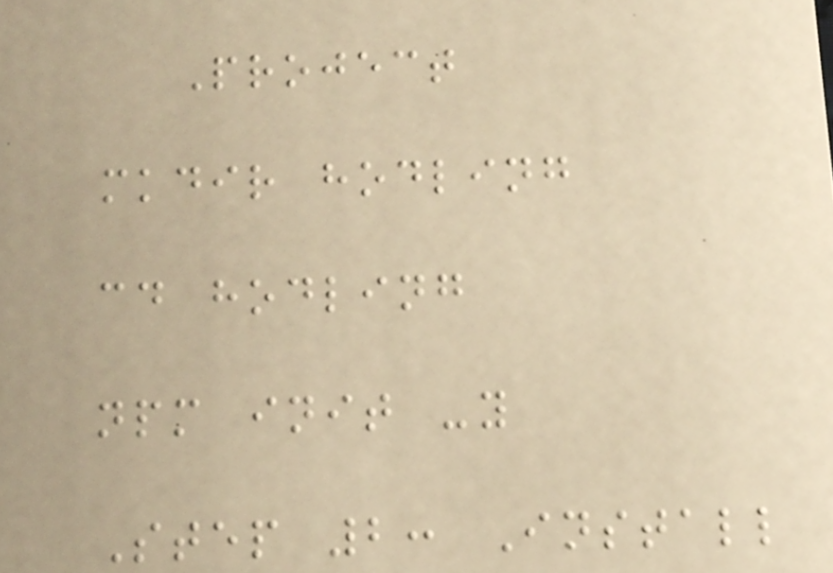Project
mkdir hodling
cd hodling
npm init -y
Step 2: Install
